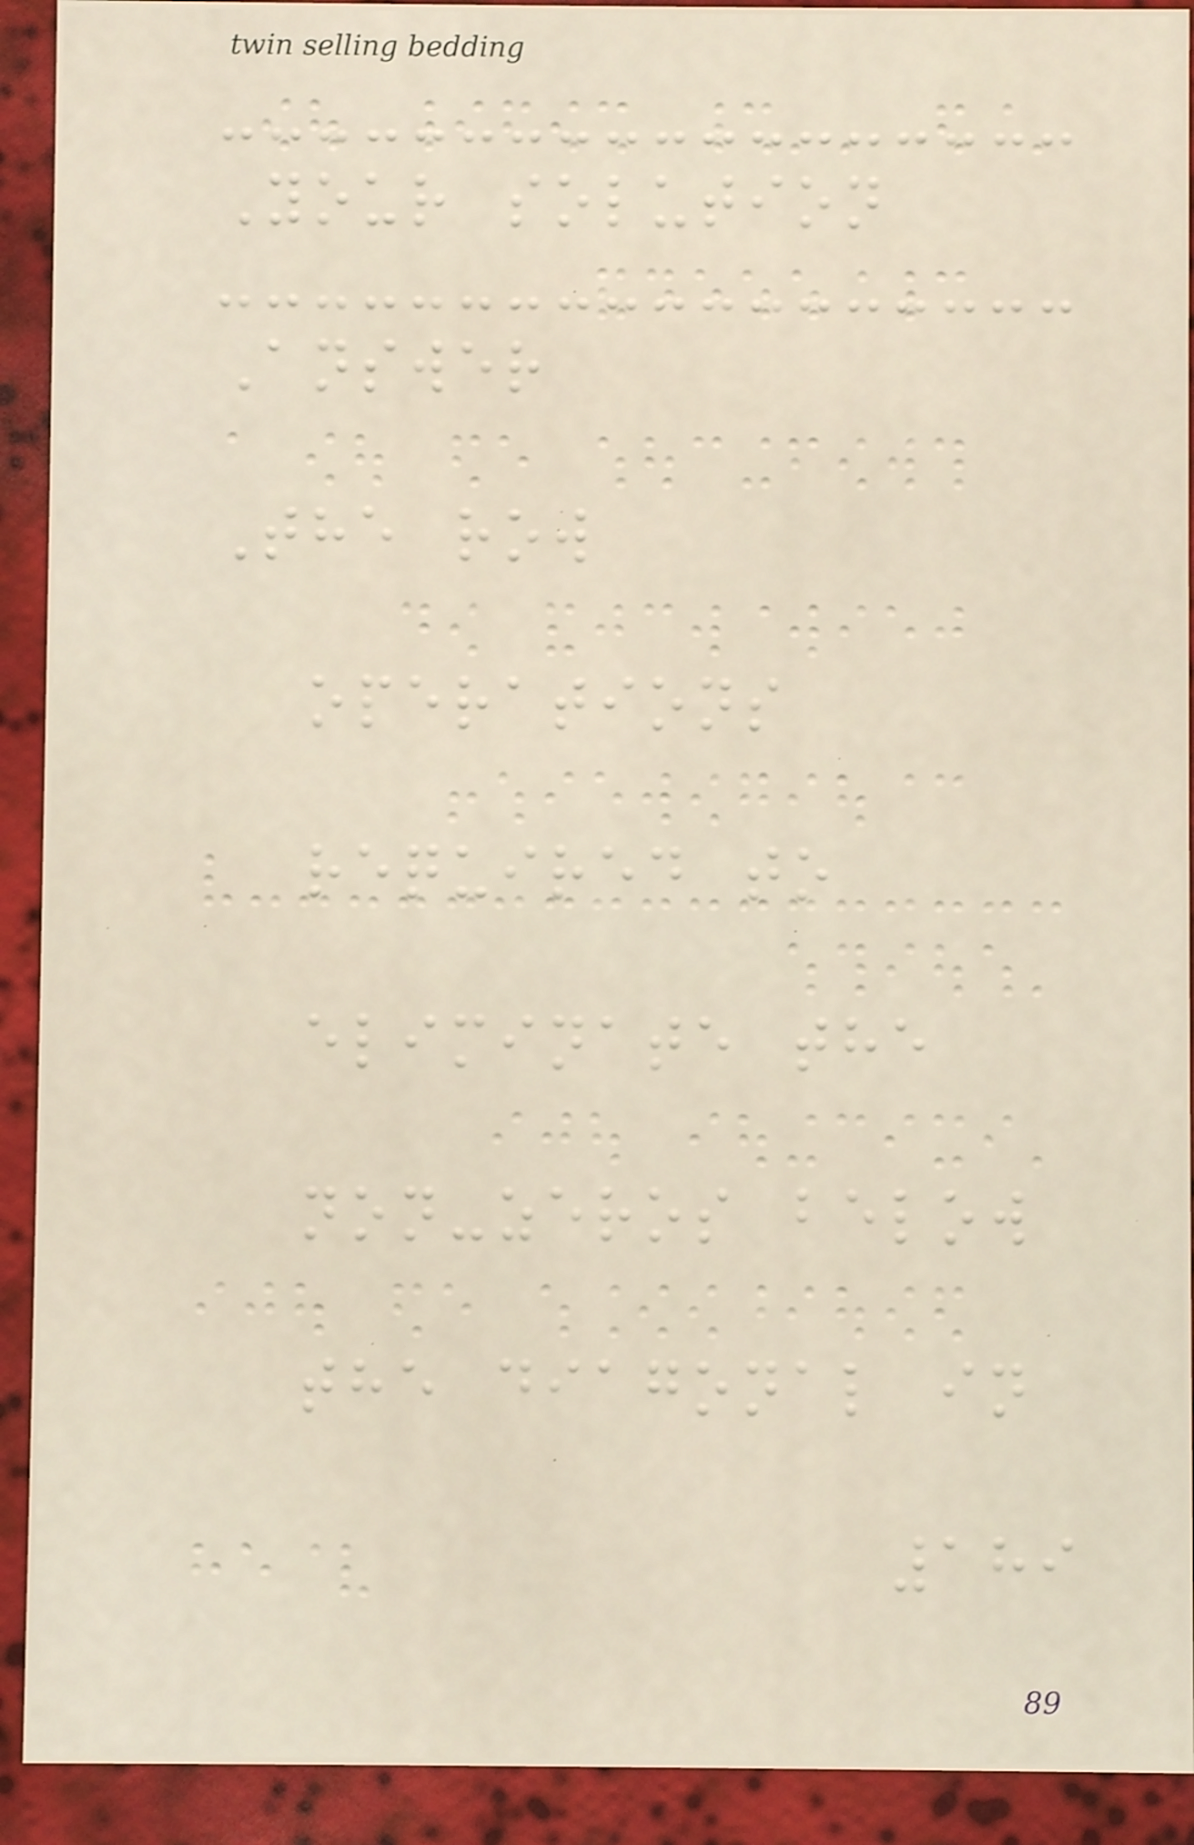Your solution
Answer
The row
operations
required to
eliminate the
non-zeros below
the diagonal in
189
